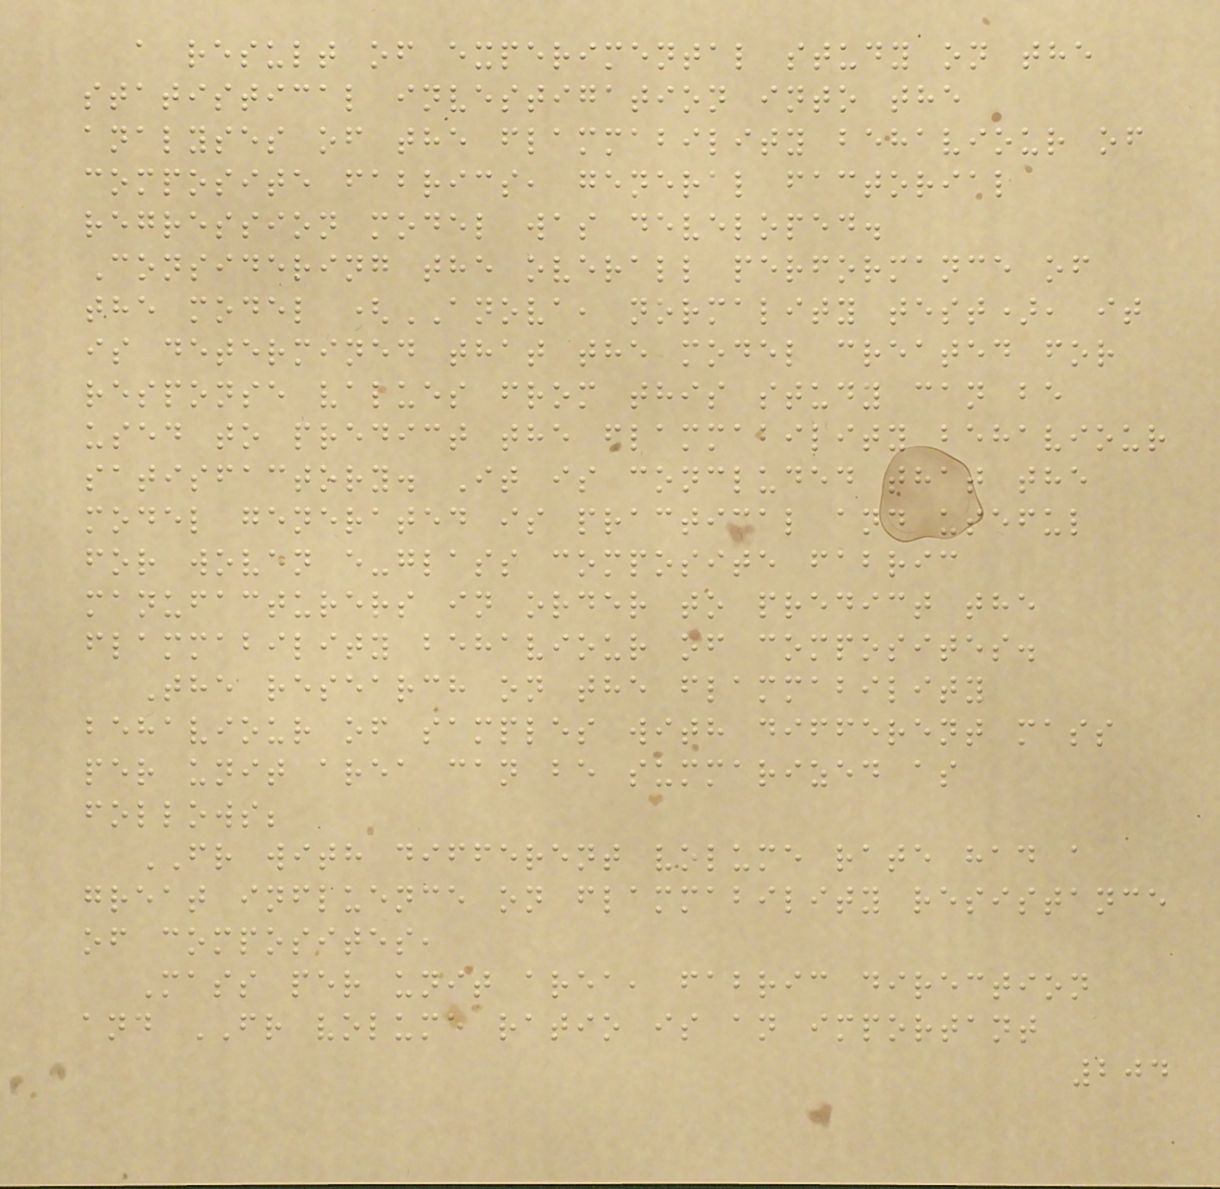a result of experimental study on the
statistical investigation into the
analyses of the flammability behaviour of
composite fabrics, general factorial
regression model was developed.
Considering the overall performance of
the model (ANOVA, normality test), it
is determined that the model created for
response values from this study can be
used to predict the flammability behaviour
satisfactory. It is concluded that the
model generated is practical and useful
for woven e-glass composite fabric
manufacturers in order to predict the
flammability behaviour of composites.
The research on the flammability
behaviour of samples with different mass
per unit area can be summarized as
follows;
FR with different volume rate had a
great influence on flammability resistance
of composites,
Mass per unit area, fabric direction
and FR volume ratio is an important
204
